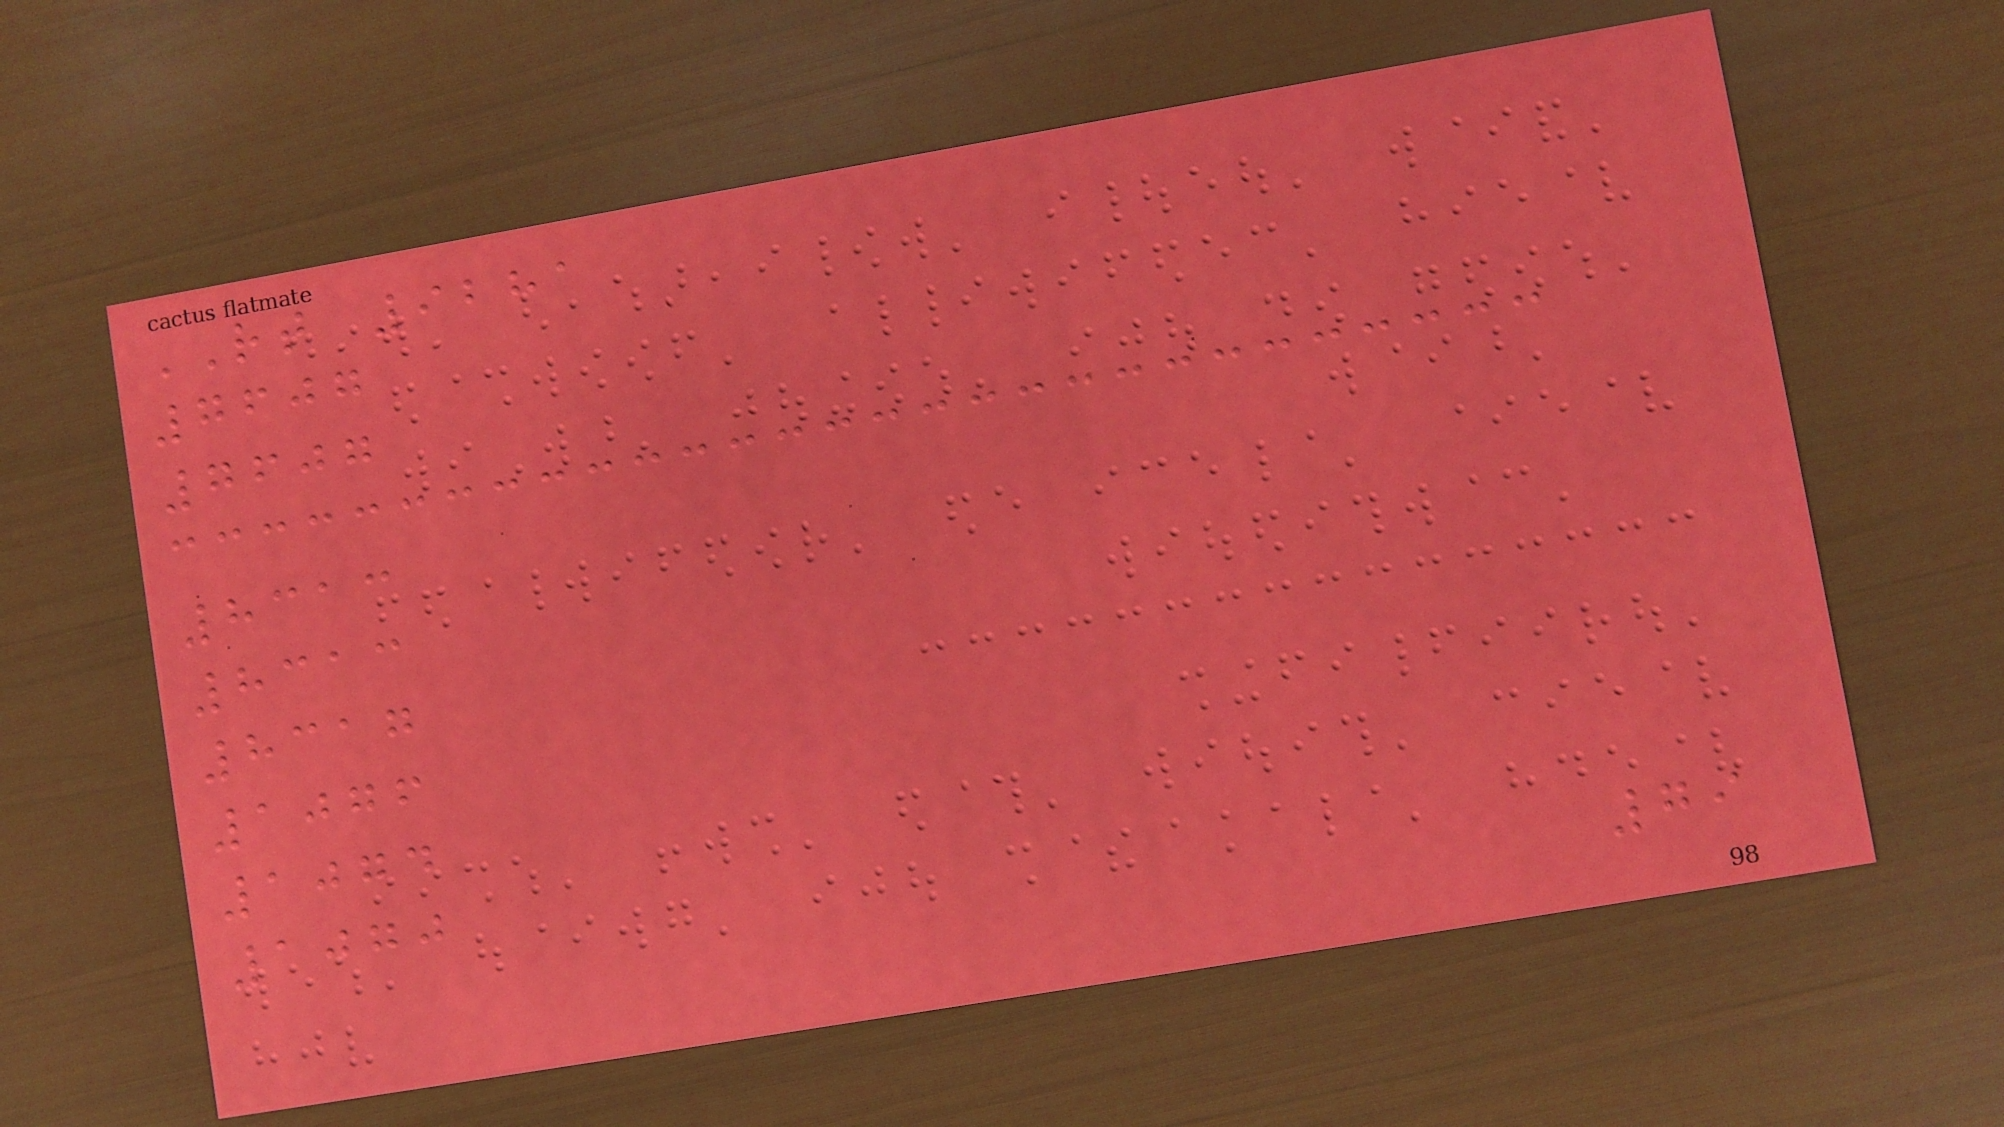RT 9281
7607
7607
8313
8313
8317
1076
1074
1070
79
